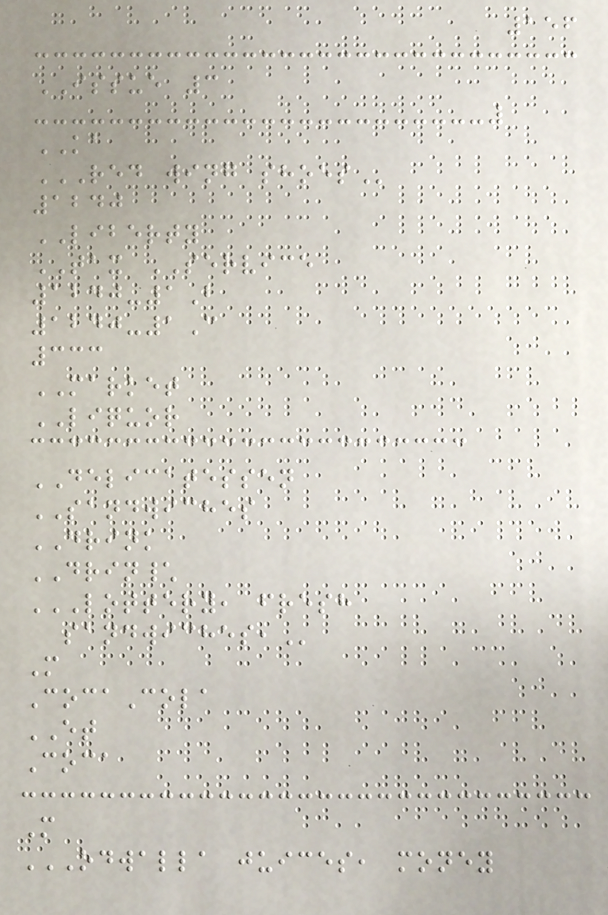156
ISSUE 3
KA
RED WING SHOES
1240
LIBERTY
TAX SERVICE
1240-1B
1240-1C
333
MARKET
LIQUOR
DELICATESSEN
SANDWICHES
DRINK
DRIN\
LOTTERY, FRESH
SANDWICHES,
M
CocaCola
ET
Coca
M
ODWALLA JUICES, MONEY
